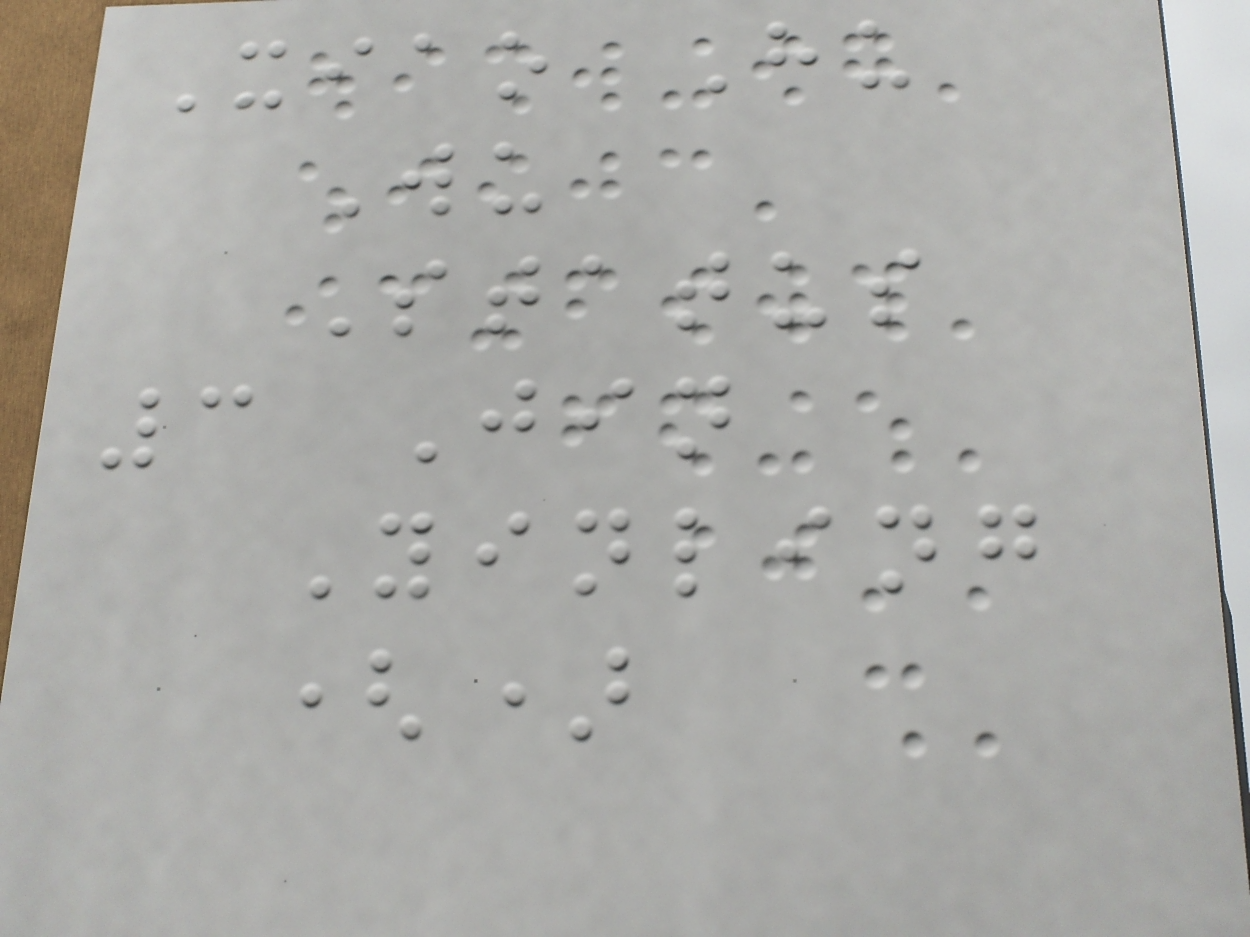Xiao Hu
Wu
Status
3 Jin
Yinling
()
